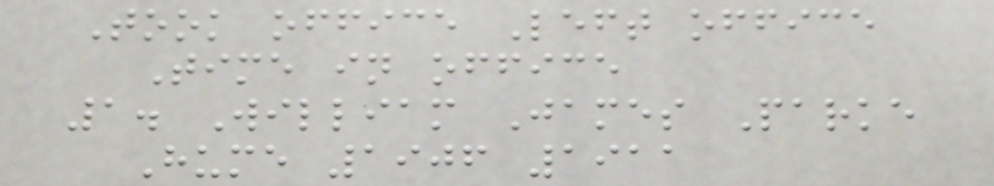Took office Left office
Time in office
1. William James Parke
Hume 1906 1911
